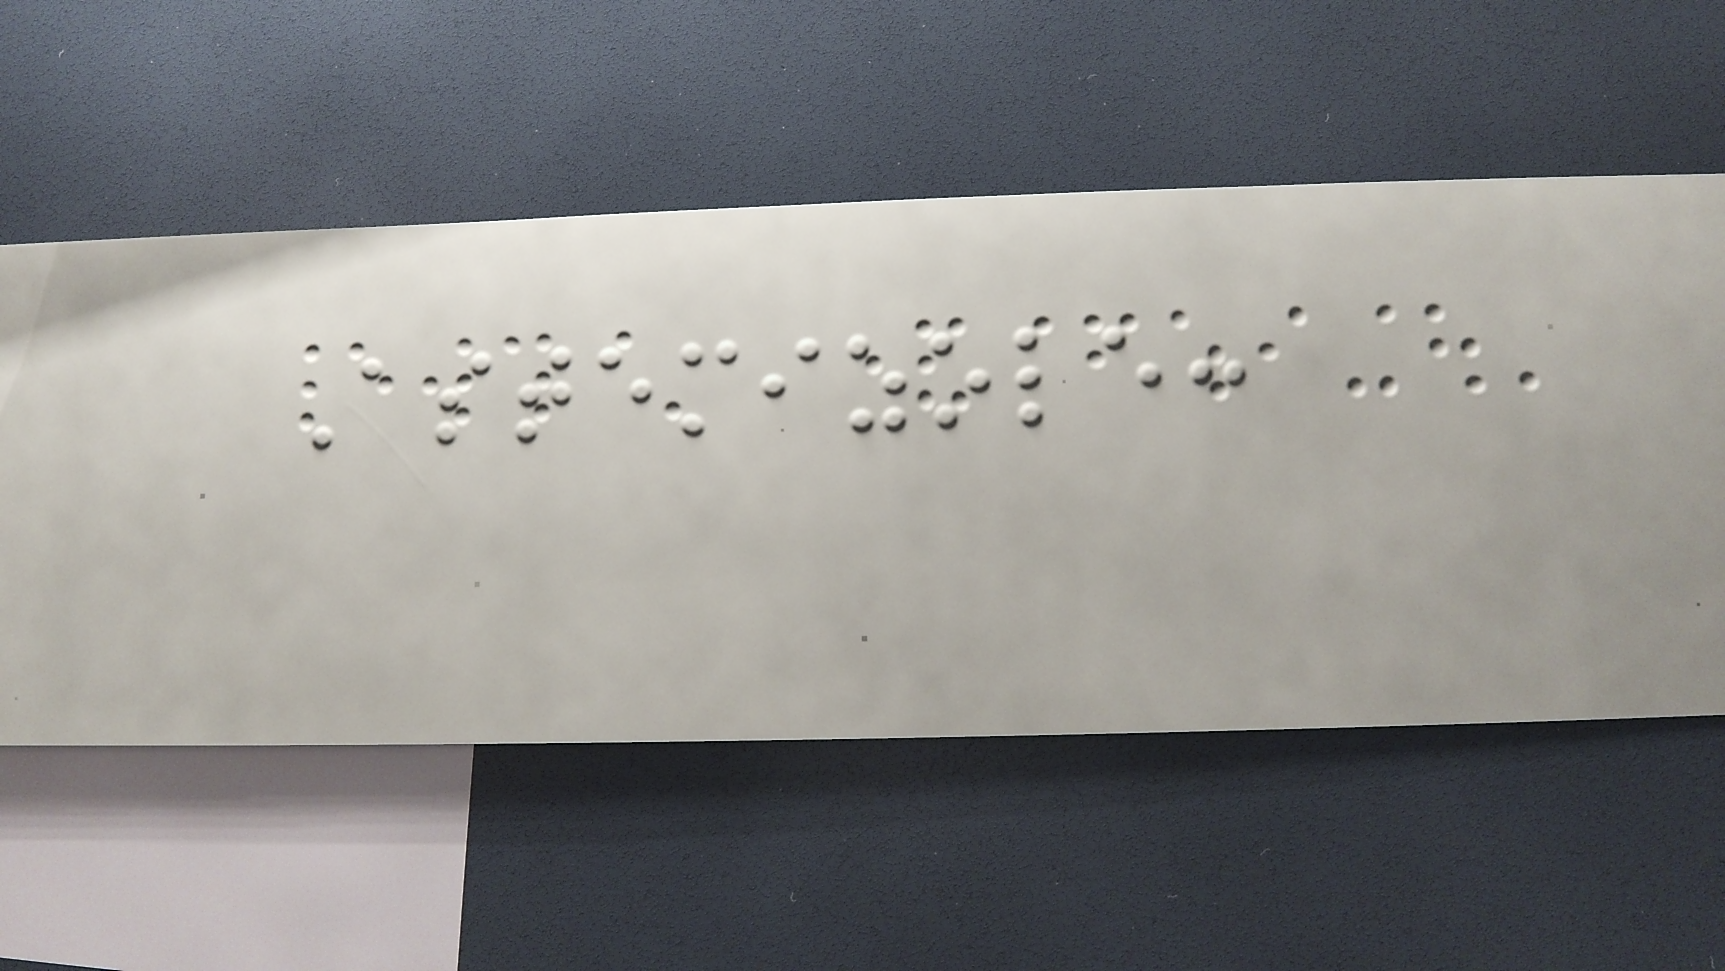Astemizole:
